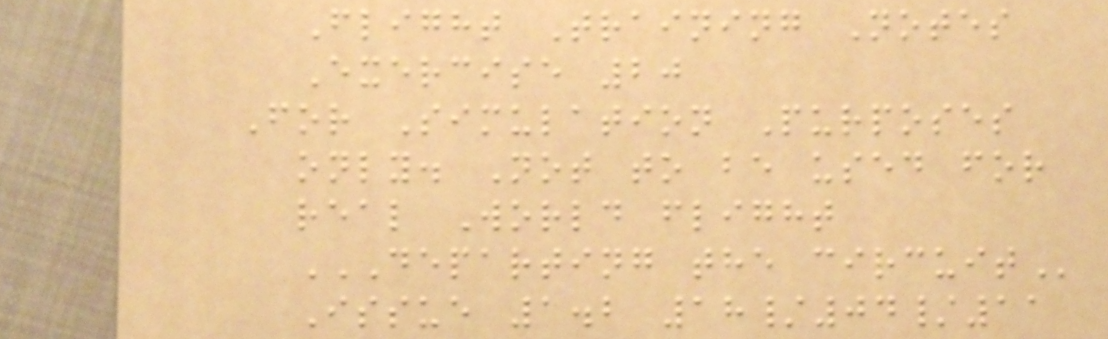Flight Training Notes
Exercise 20
For Simulation Purposes
only. Not to be used for
real World flight
DEPARTING THE CIRCUIT
Issue 1.2 18/04/11
